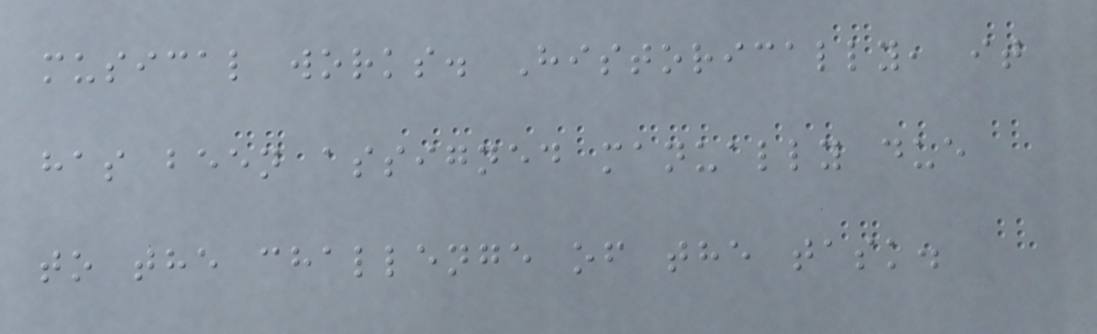musical works. Historically, it
has been assigned manually due
to the challenge of the task.
